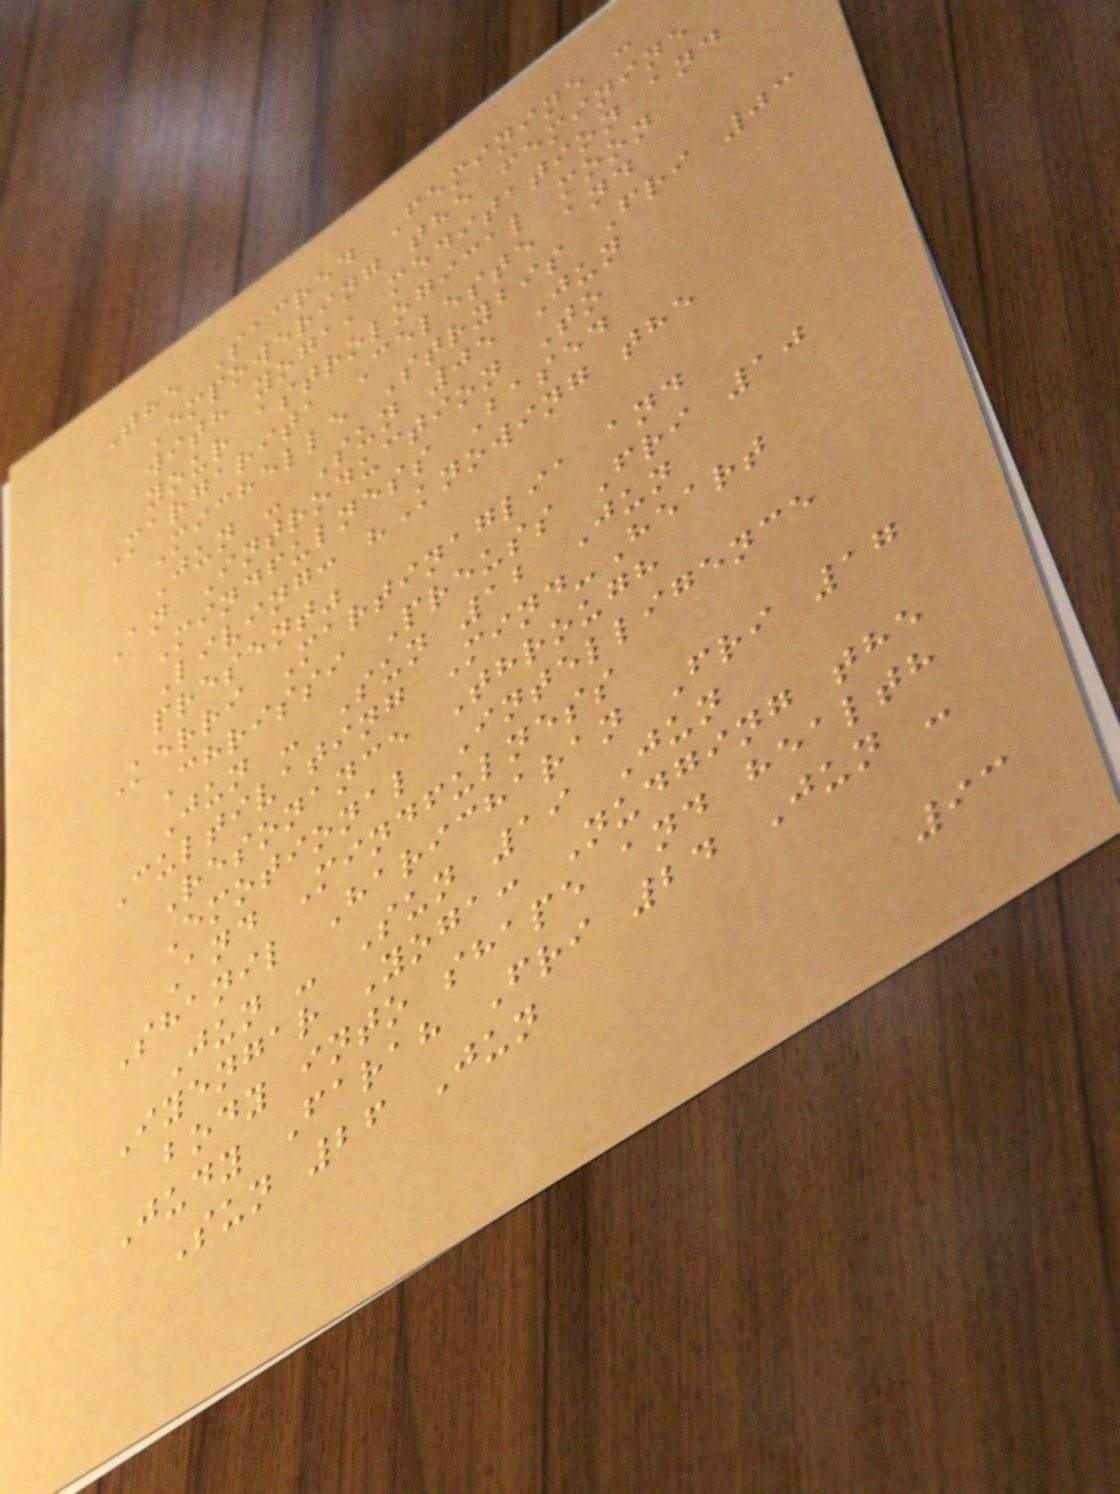The Sacred Feminine :
Empowering the feminine
with yoga, meditation and
your astrological moon
Margarita Celeste and
Michelle Strybis Fri 03
Jun - Sun 05 Jun
An Introduction To
Mindfulness Based
Living: "Knowing the
present"
Kerri Martinaglia and
Chrissi Preuss Fri 10
Jun - Sun 12 Jun
Cultivating Mind-Heart
Resonance Through
Emotional Intelligence
And Mindfulness
Shanil Haricharan Fri 17
Jun - Sun 19 Jun
Iyengar Yoga: Nudging the
body into shape and health
Judy Farah Fri 24 Jun -
Sun 26 Jun
93
